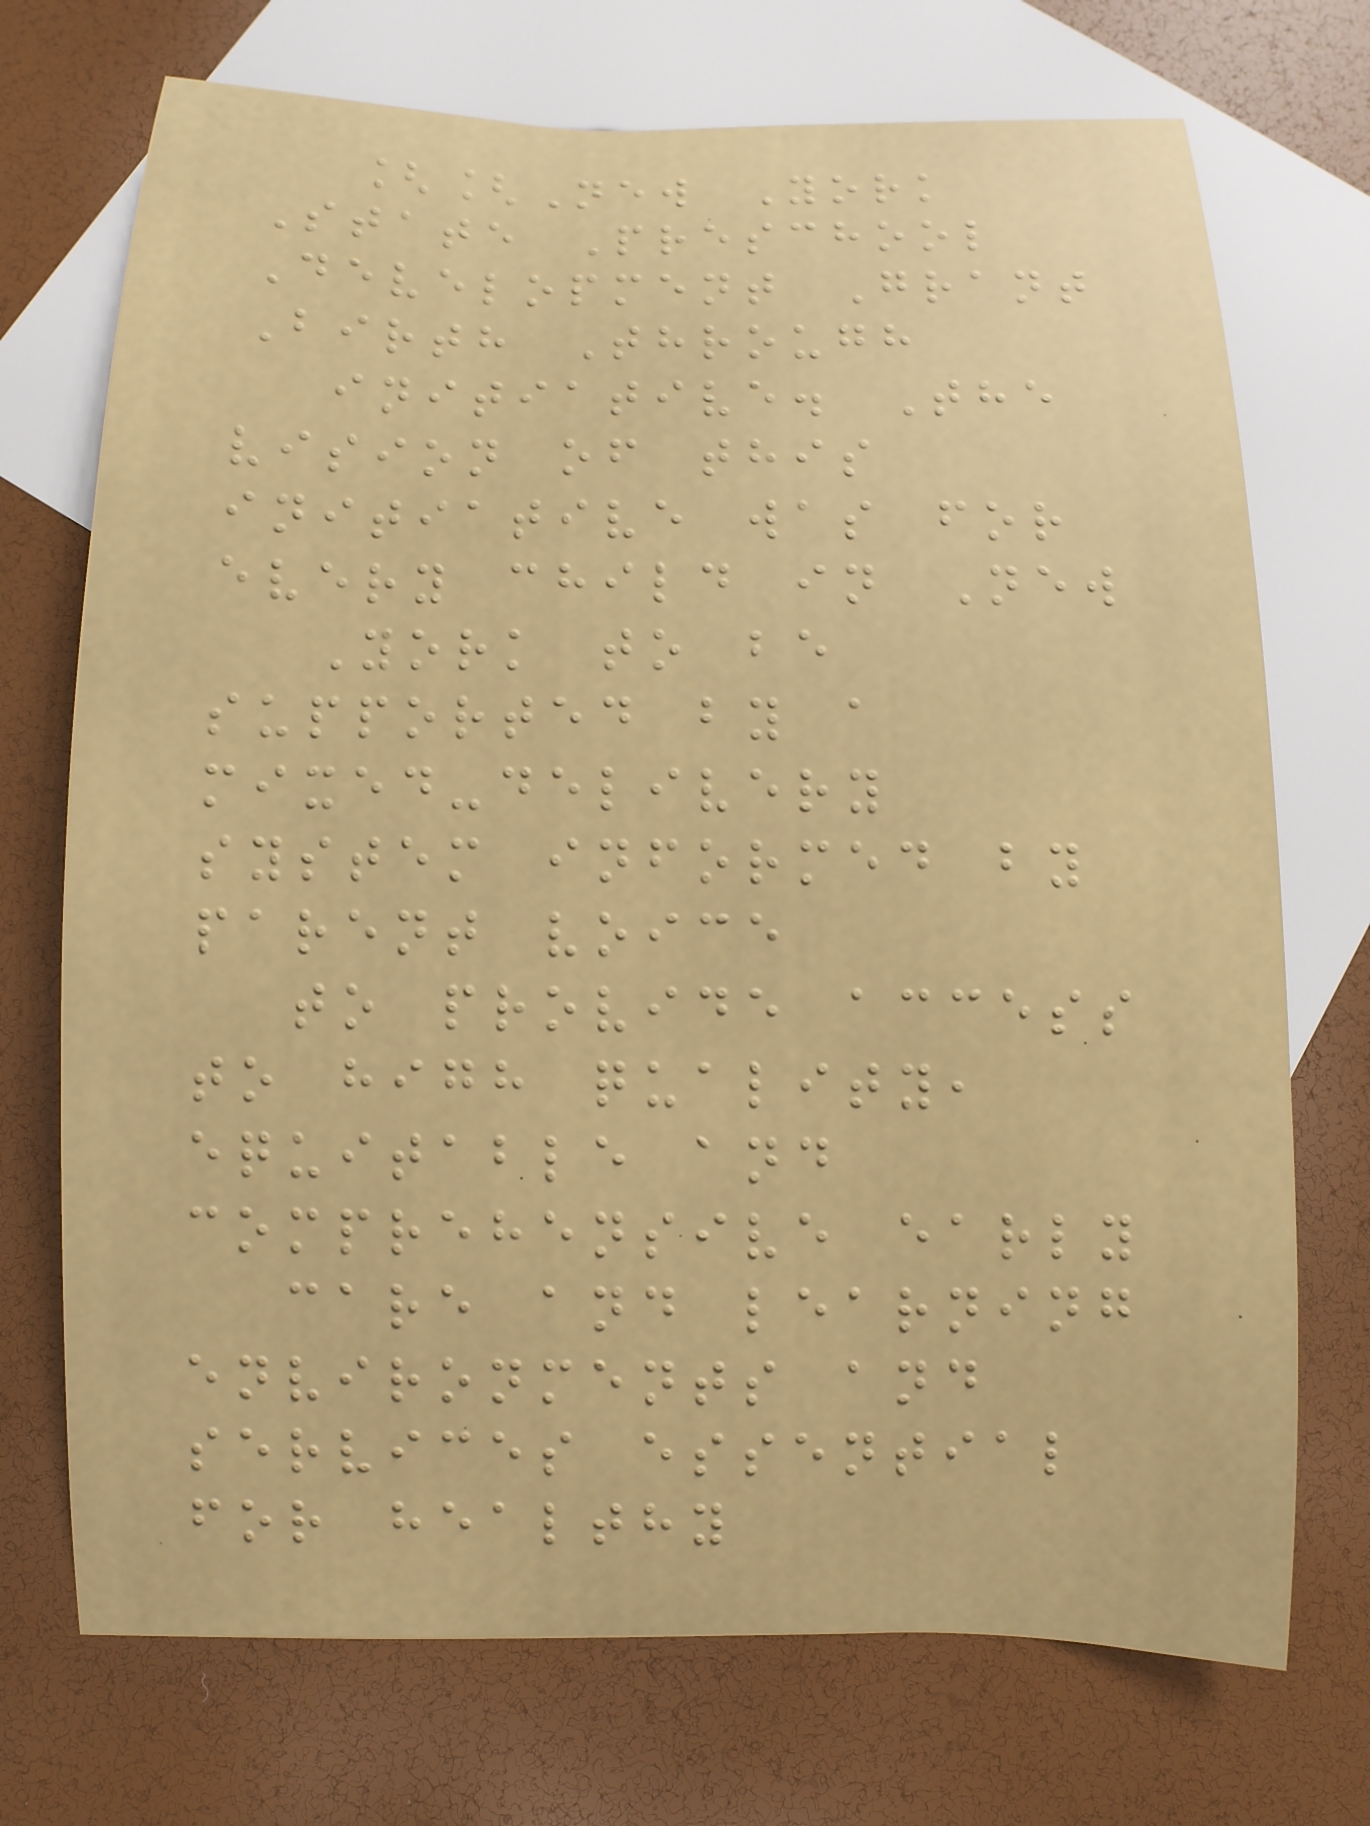[[New York
State Preschool
Development Grant
Birth Through
initiative. The
vision of this
initiative was for
every child in New
York to be
supported by a
mixed-delivery
system informed by
parent voice
to provide access
to high quality,
equitable and
comprehensive early
care and learning
environments and
services essential
for healthy
